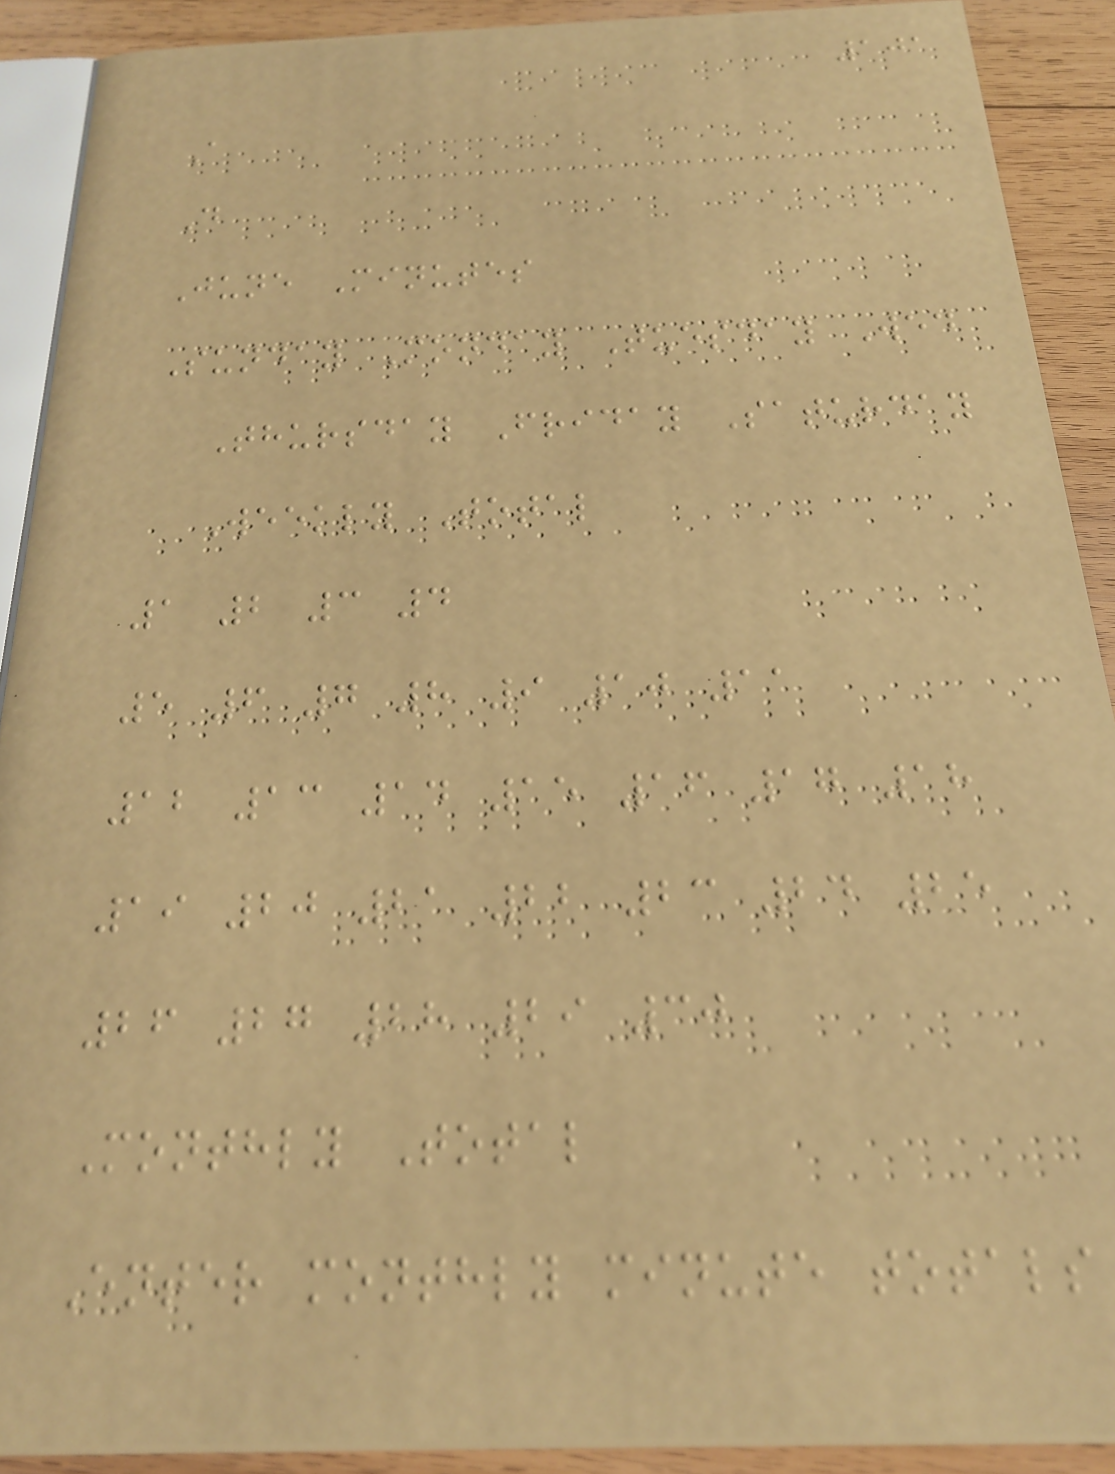101
A
D
June Minutes
Sunday Monday Tuesday Wed
Thursday Friday Saturday
Weekly Total
1 2 3 4
5 6 7 8 9 10 11
12 13 14 15 16 17 18
19 20 21 22 23 24 25
26 27 28 29 30
Monthly Total
Enter monthly minute totals
